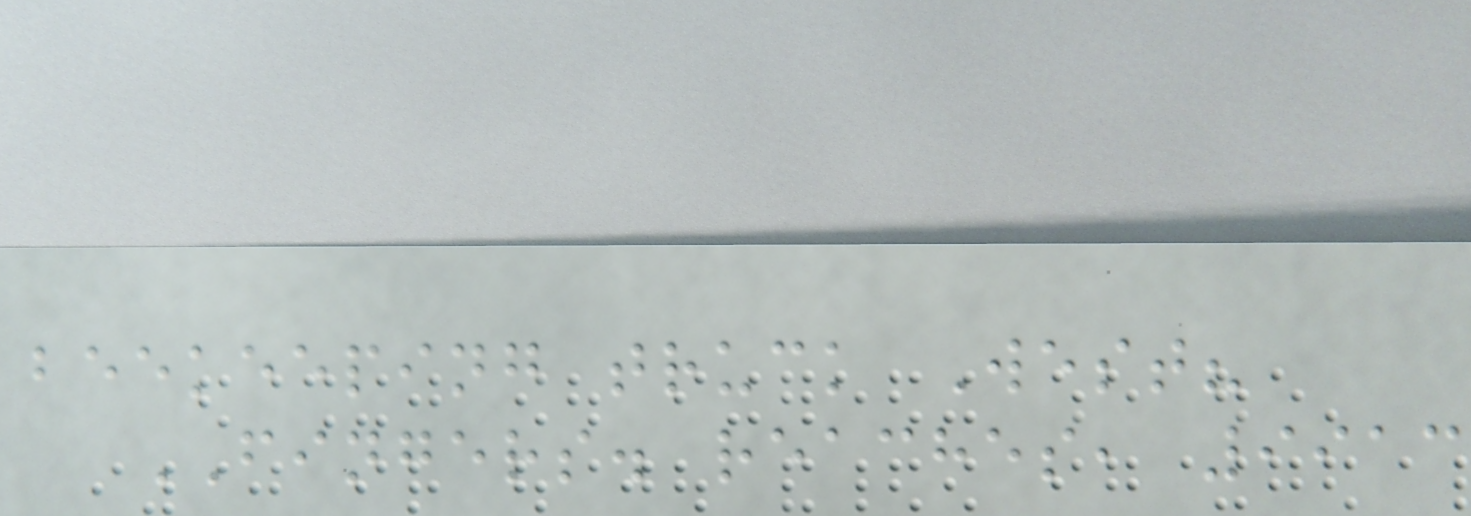beekeeping truck West?
FINGERS. reaches, 9913
